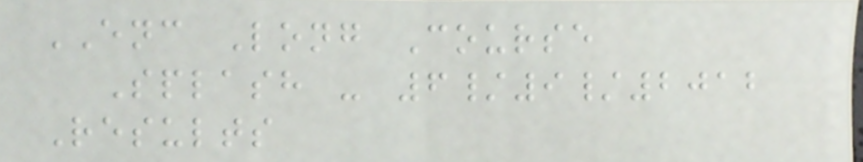ENC Long Course
Splash - 6/9/2012
Results
